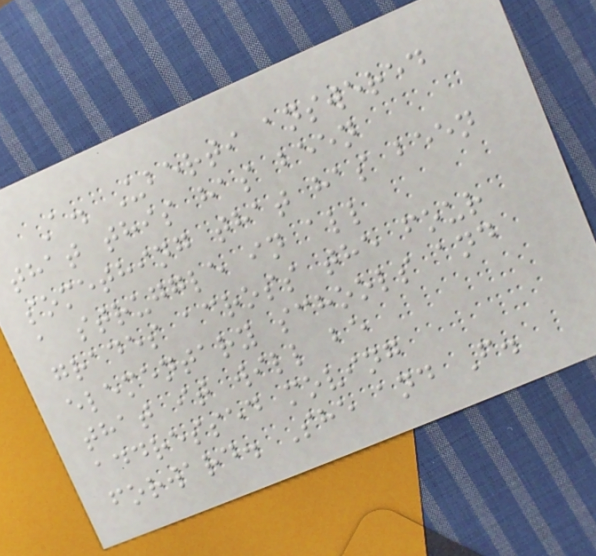A. Uberti answered
that this has been
something that has been
a struggle in all
grades across the four
elementary schools and
that it will be
addressed moving
forward. She and F.
